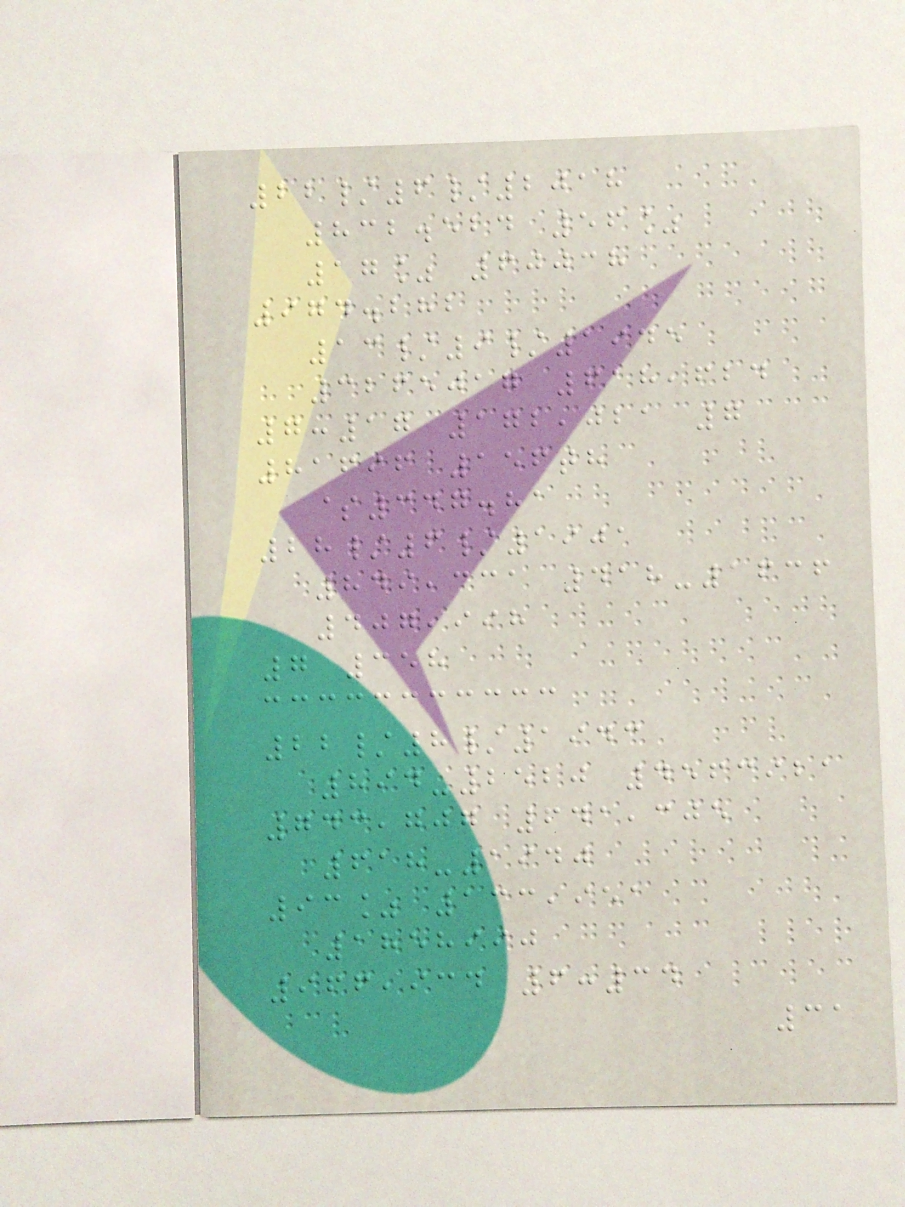22/6/2018
832.524 56%
17% 60038
974.282
13/9/1945
3265017 618,624
7:17 172,021 7
81696 156th
$347.81
28/6/1901
849,331 418-1636
407,998
7 358
22/8/1943
894-2520 4563921
743,707 641,305
618-1940
93% 133,951
1858990
966,934 6:34
31
